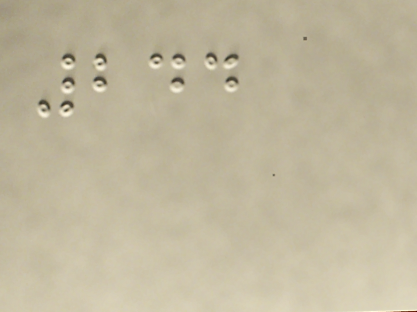244
